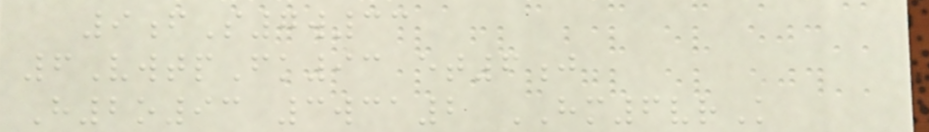9fS7w33
6VwtpFk93 et6j
H2o93 3wca2 HM6vrK
